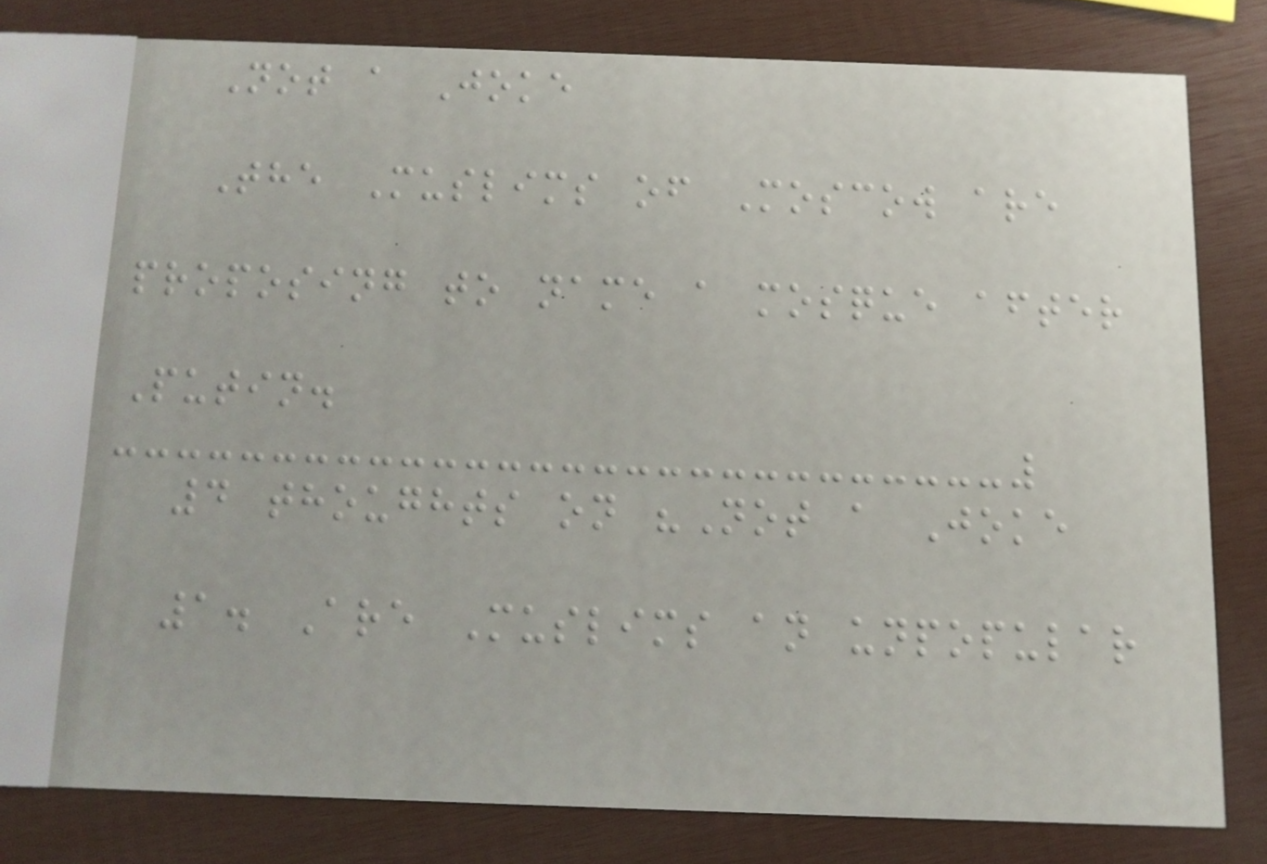Not a Joke
The Muslims of Moscow are
proposing to name a mosque after
Putin.
4 thoughts on "Not a Joke
1. Are Muslims an unpopular
